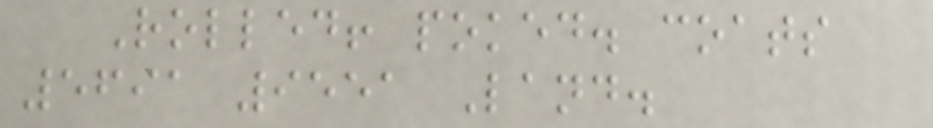Rolled! poked. coats
5691 9551 Land.
